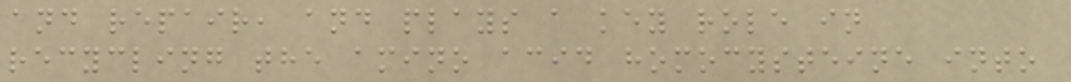and repair, and plays a key role in
recycling the amino acid homocysteine into
